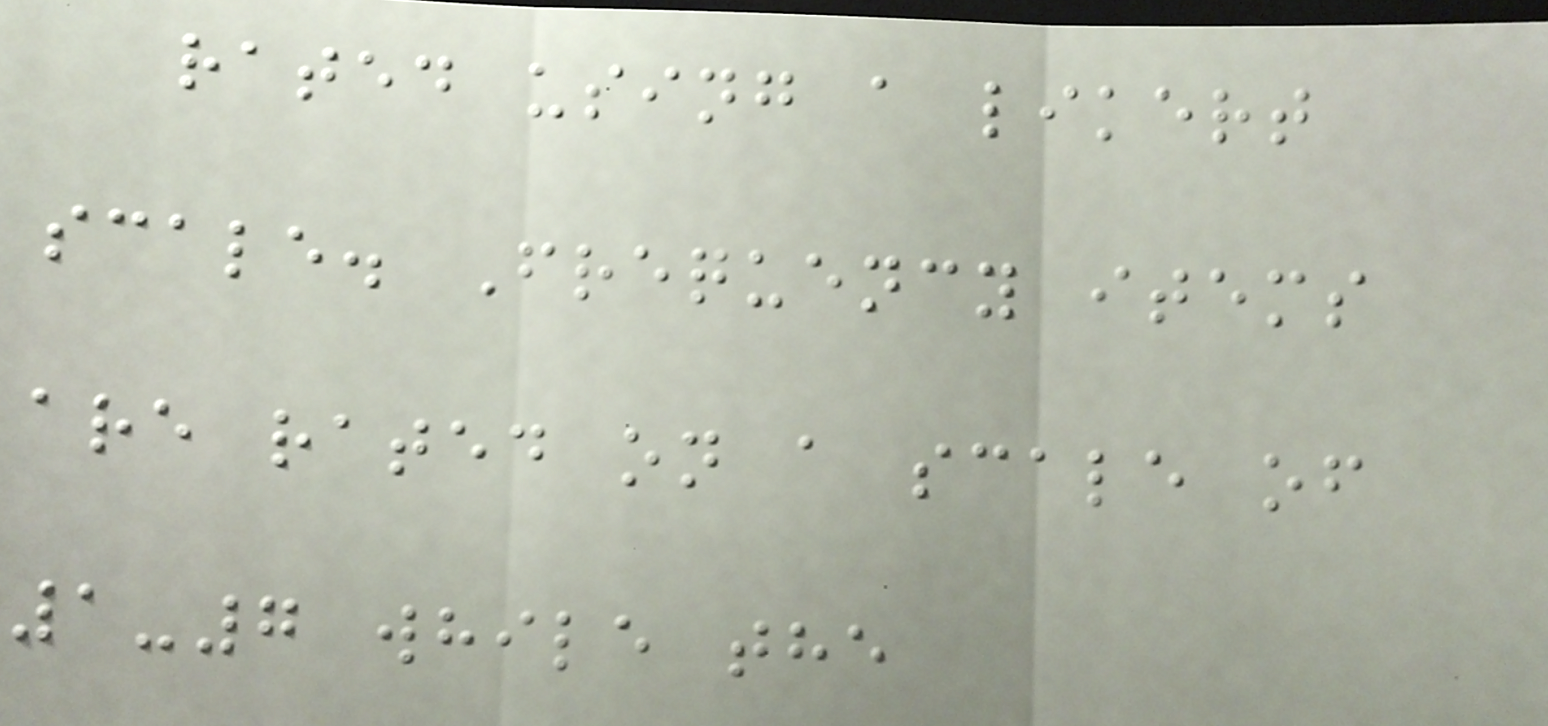rated using a likert
scale. Frequency items
are rated on a scale of
1-7 while the
